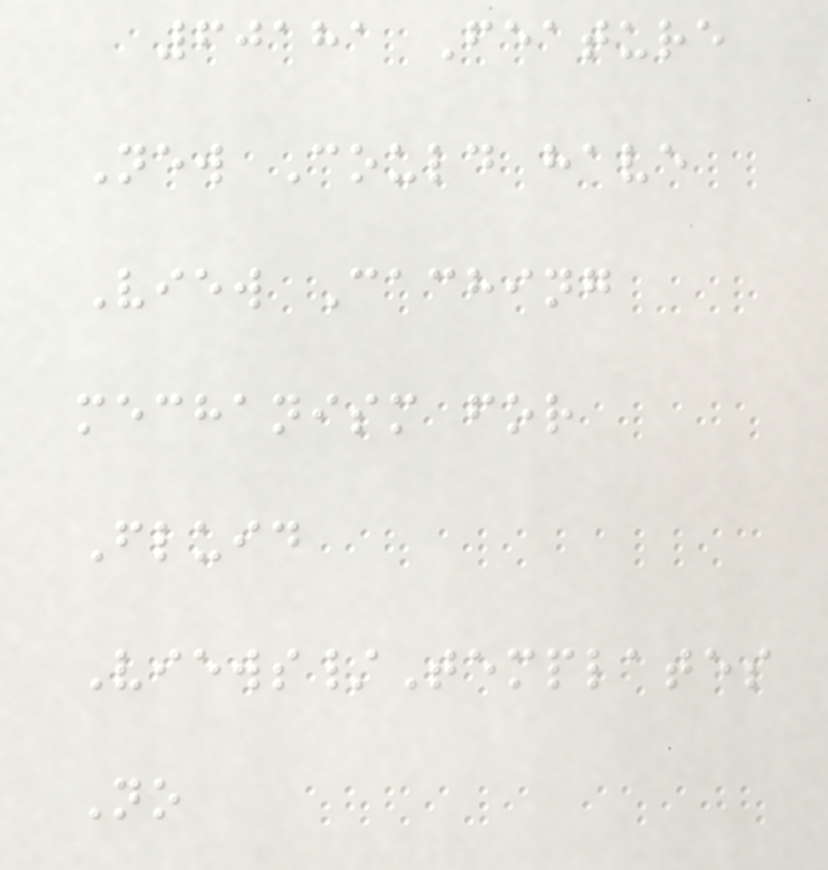60181 Feature
New Could have
View Caching
mechanism for
Fluid
Views/Templates
No
